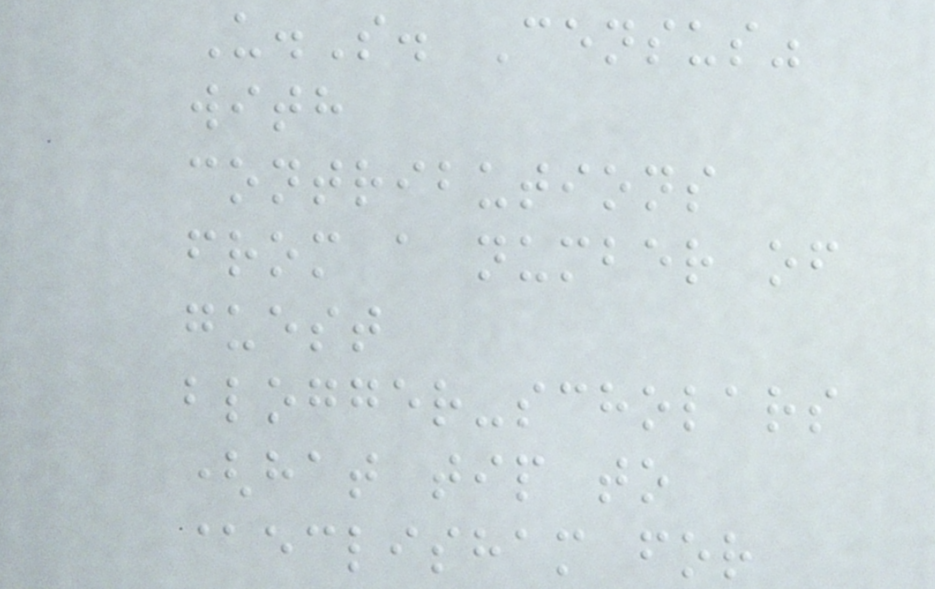U.S. Census"
with
contributions
from a number of
guest
blogger-scholars
(hat tip to
@eclisham for
